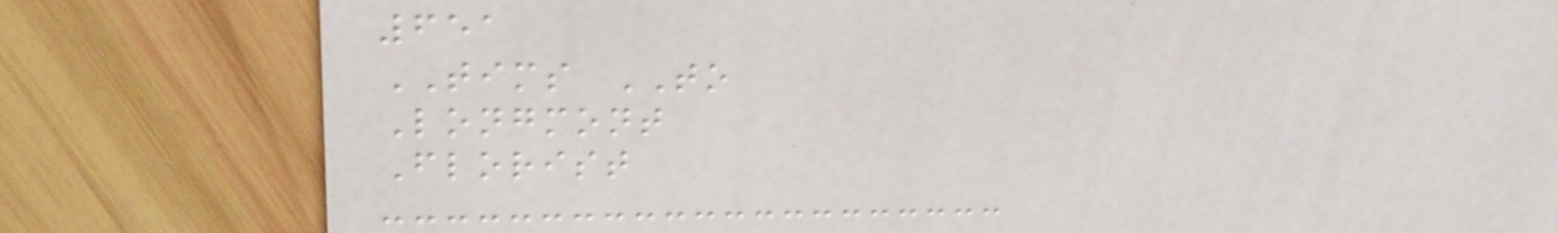651
TIMS TO
Longmont
Florist
